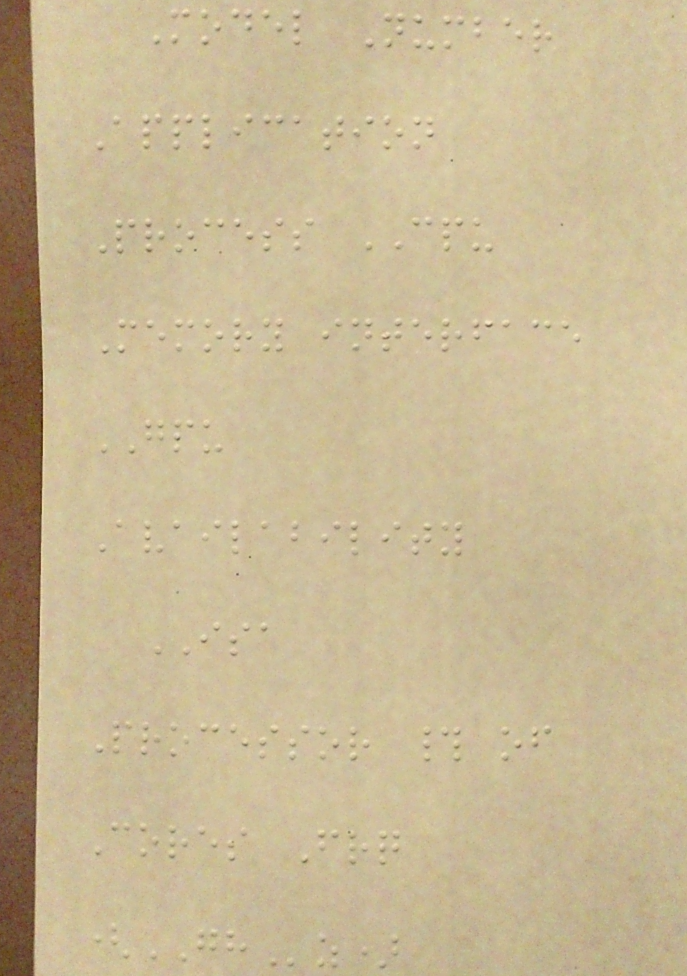Model Number
Application
Process CPU
Memory interface
GPU
Availability
ISA
Processor # of
Cores Frq
(GHz)
